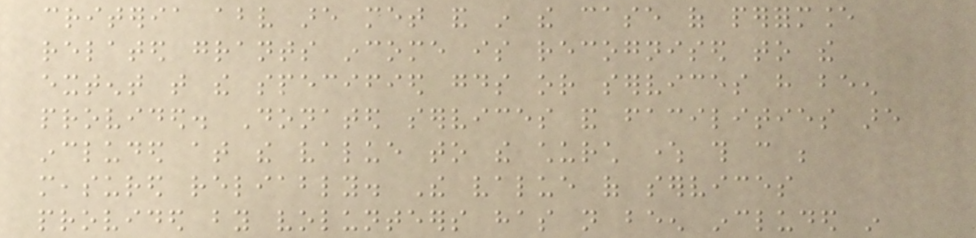criteria above are met and in the case of performance
related grants income is recognised to the
extent that the specified goods or services have been
provided. Donated services and facilities are
included at the value to the church where this can be
measured reliably. The value of services
provided by volunteers has not been included in
